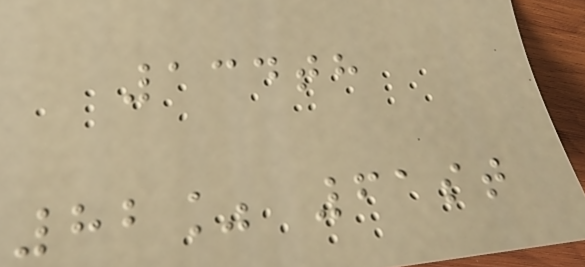134th
82% 61st
